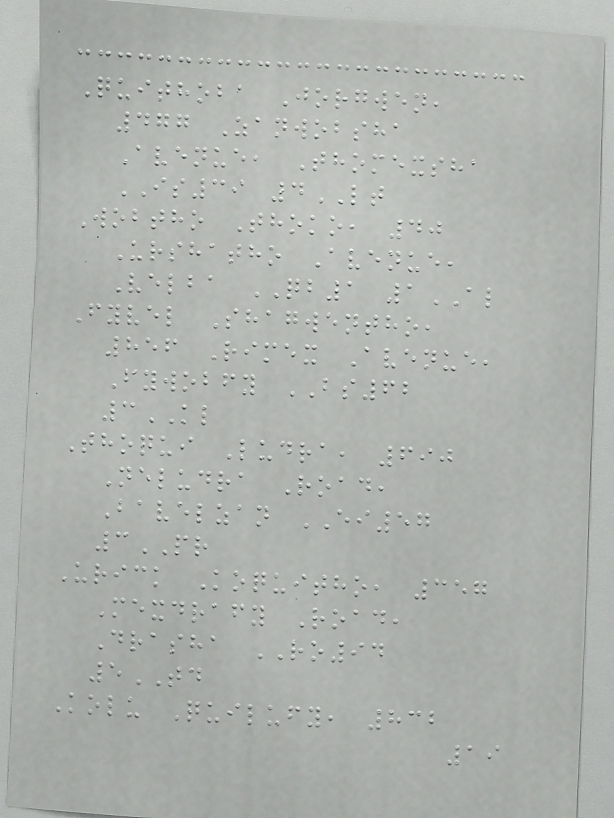Quithoba Jorgwen,
477 Zanwobsha
Avenue, Thomexsha
IS39 4LT
Wobtho Thoko, 40
Urshatho Avenue,
Velba QB1 1AL
Fyvel Shagwentho,
856 Rimex Avenue,
Fywobfy BS62
3KL
Thoqui Ludra, 690
Neludra Road,
Bavelzan EI57
3PR
Urick Koquitho, 357
Mexdrafy Road,
Drasha RO94
5TD
Kolu Quilufy, 832
19
